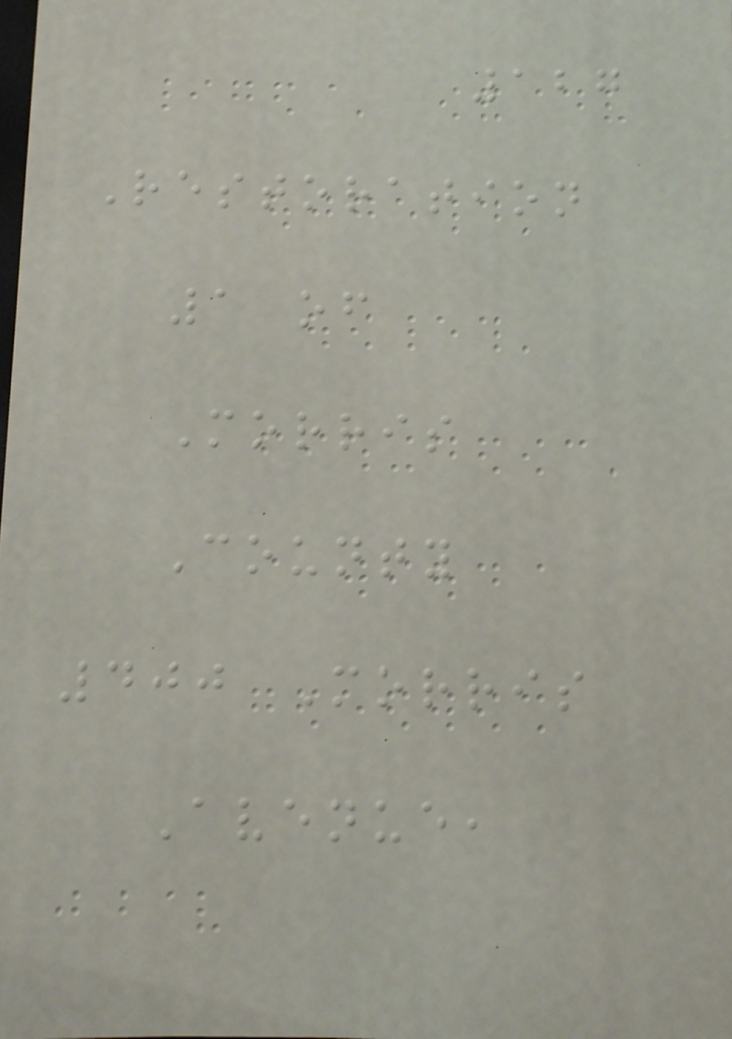127
Restoration
1 of
Morris
County
400 Morris
Avenue,
